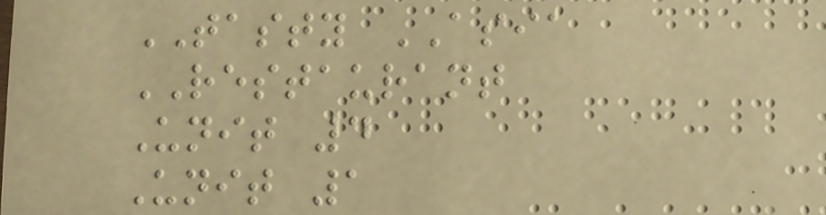TASTY ASIA
RESTAURANT
Unit 4
Unit 1
